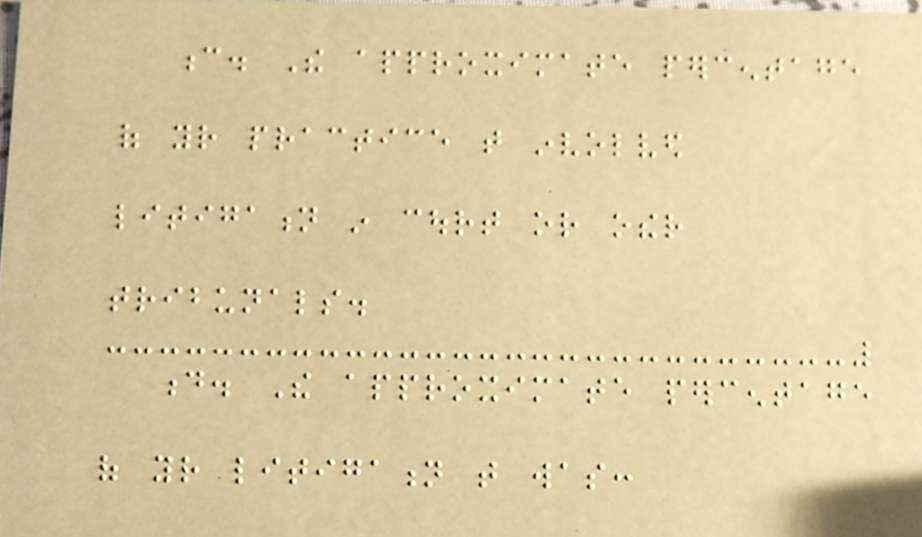c. The approximate percentage
of your practice that involved
litigation in court or other
tribunals.
d. The approximate percentage
of your litigation that was:
